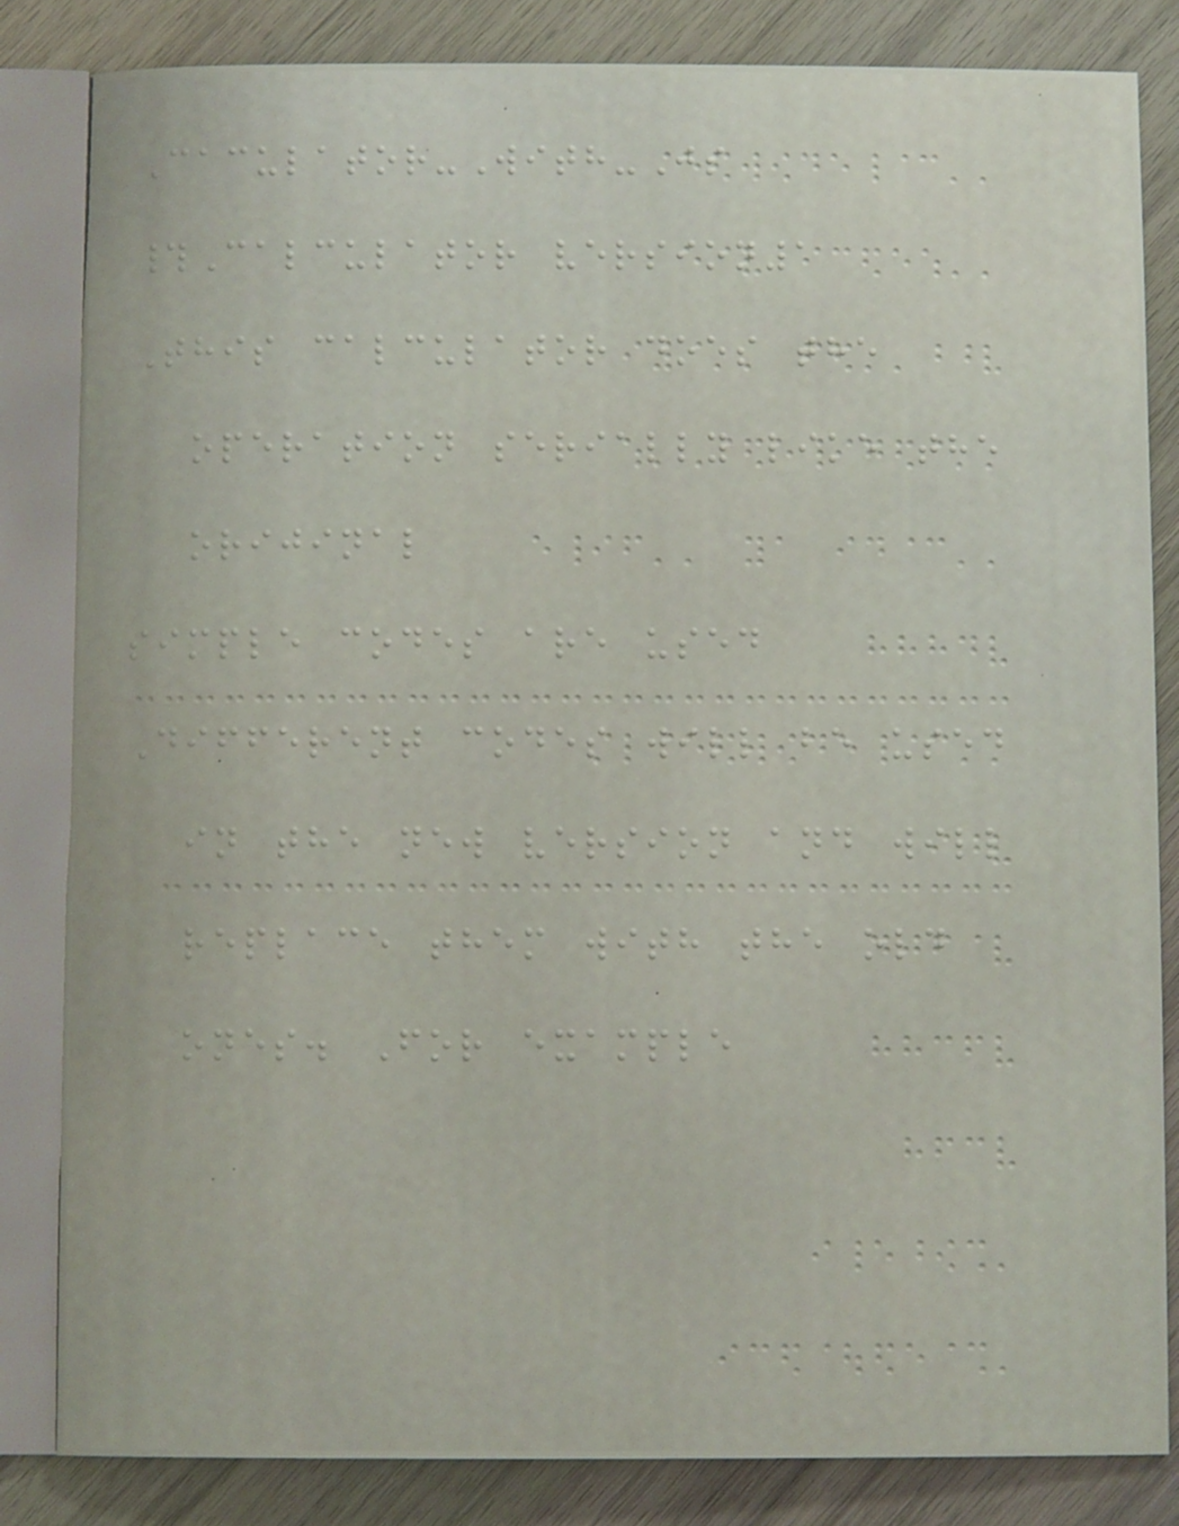Caculator-With-Js
#Calculator version1
This calculator does the
operation serially like the
orijinal
simple codes are used
Different codes will be used
in the new version and will
replace them with the old
ones. For example
